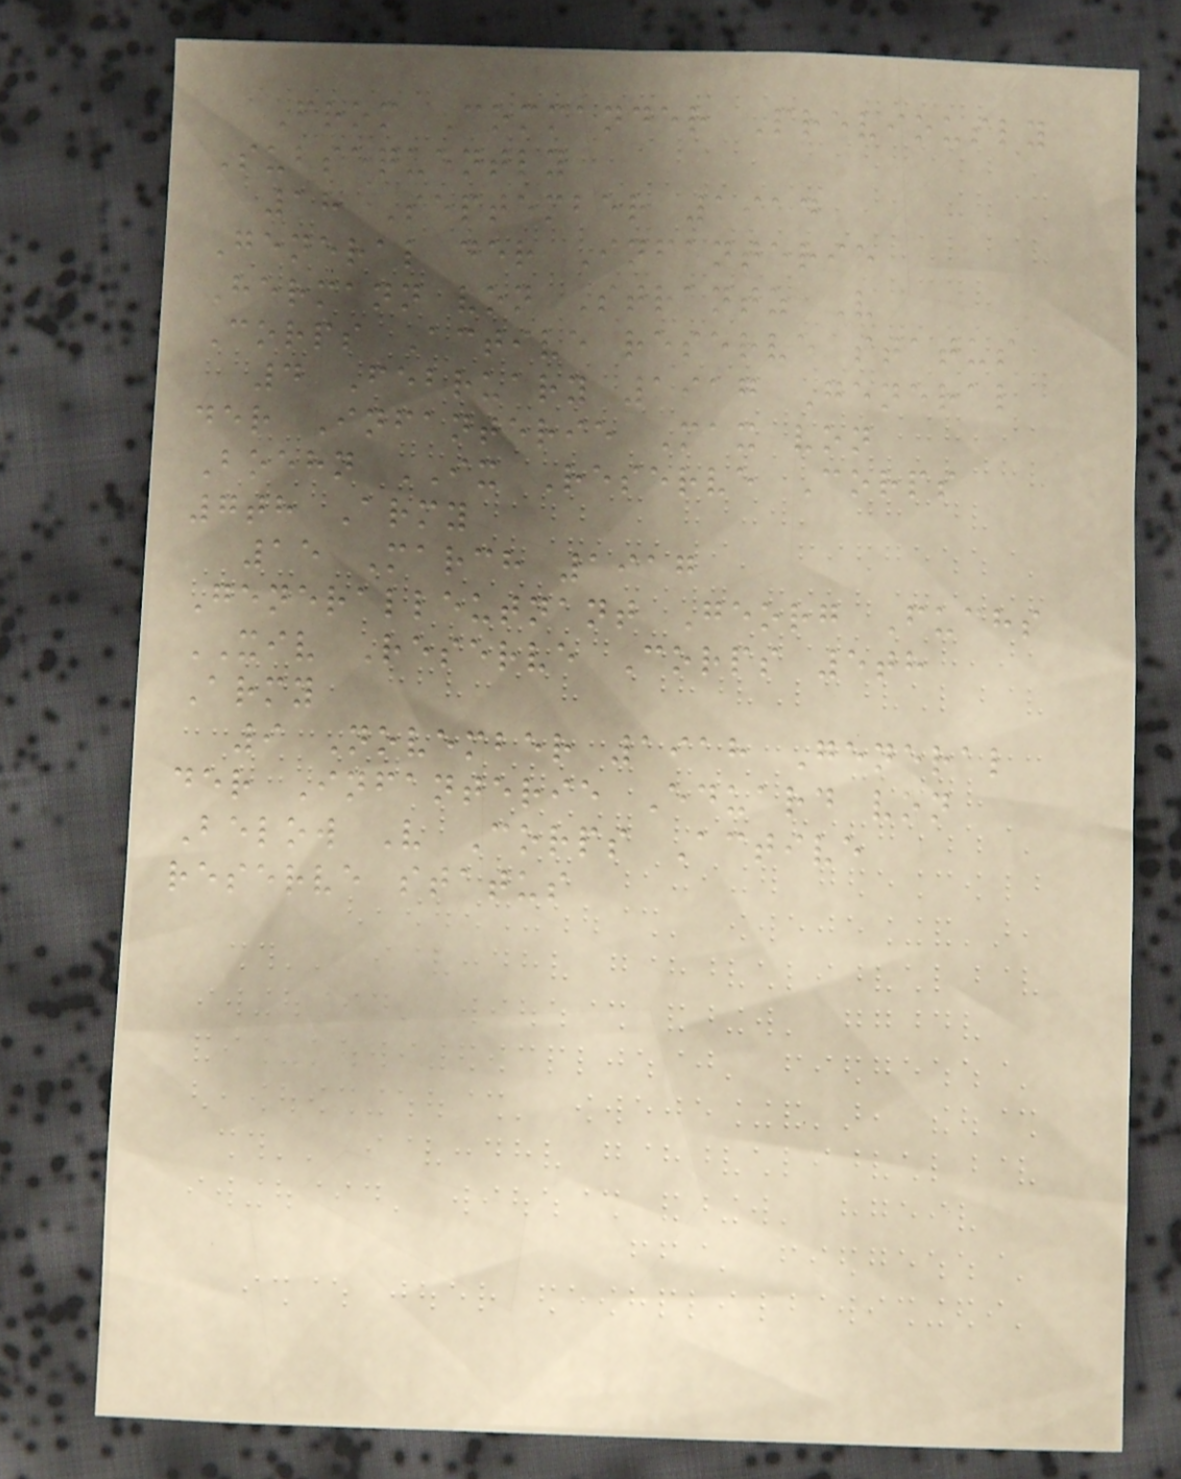From Commander Previously
Subsequently
18 September 1914
General der Infanterie
Hermann von Strantz V
Corps Active reserve status
4 February 1917 General
der Infanterie Max von
Boehn IX Reserve Corps
7th Army
15 March 1917
Generalleutnant Georg Fuchs
XIV Reserve Corps 5th
Army
9 November 1918 General
der Infanterie Eduard von
Below V Corps Active
reserve status
